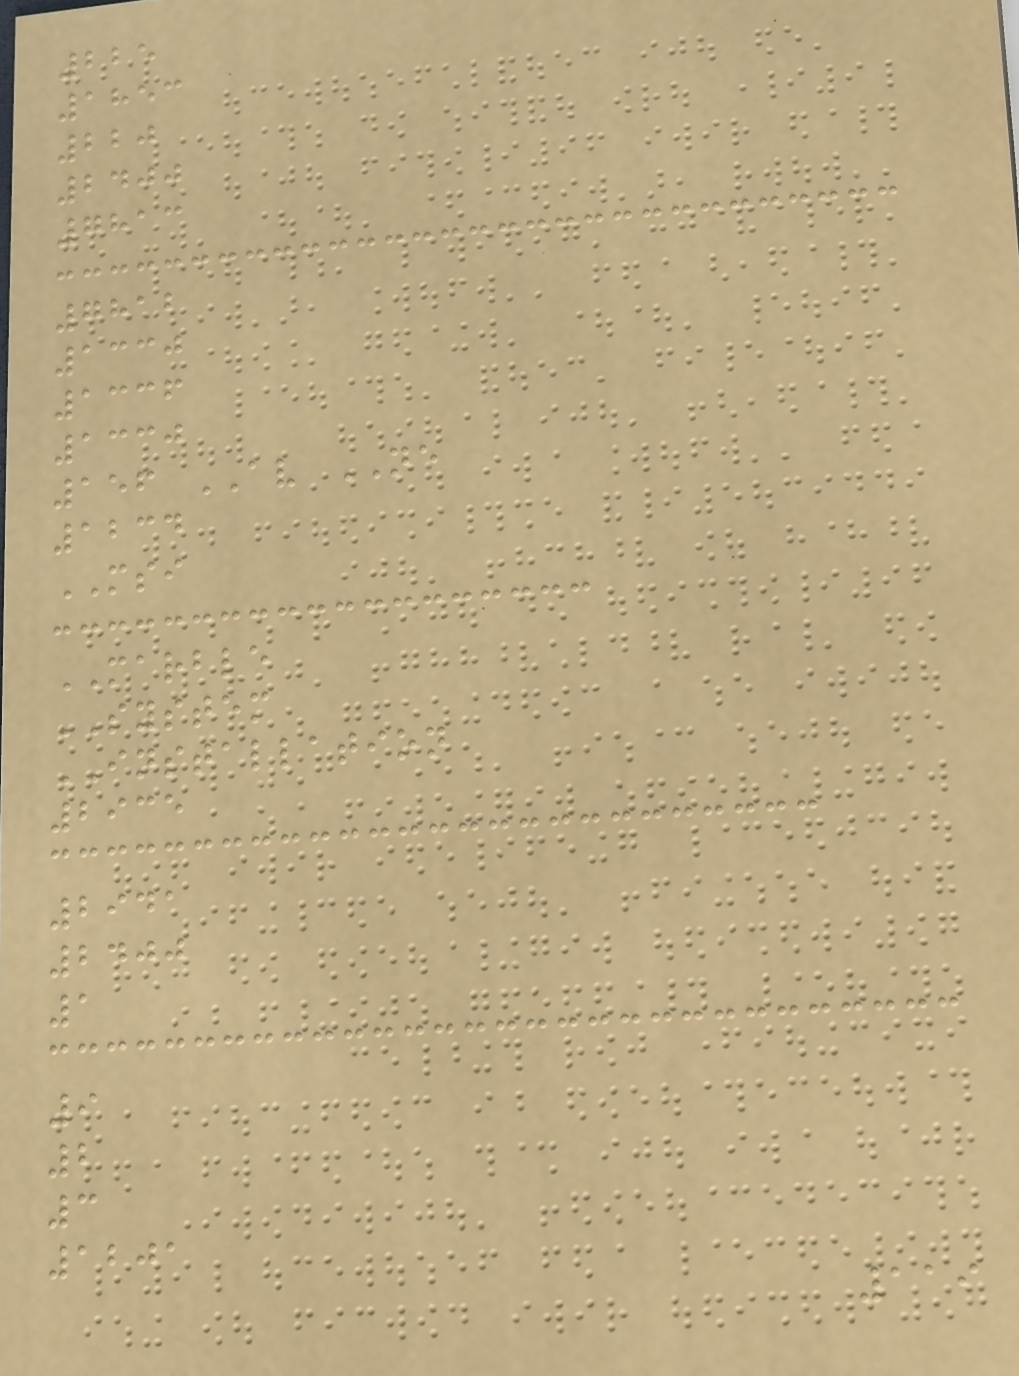225
1853
220
2400
7813
7812
1330
1336
1330
156 AV NE
1234
MSI
MARBLE
SYSTEM
INSTALLATION
2935
2941
2400
1
9
2
3
1201
119
